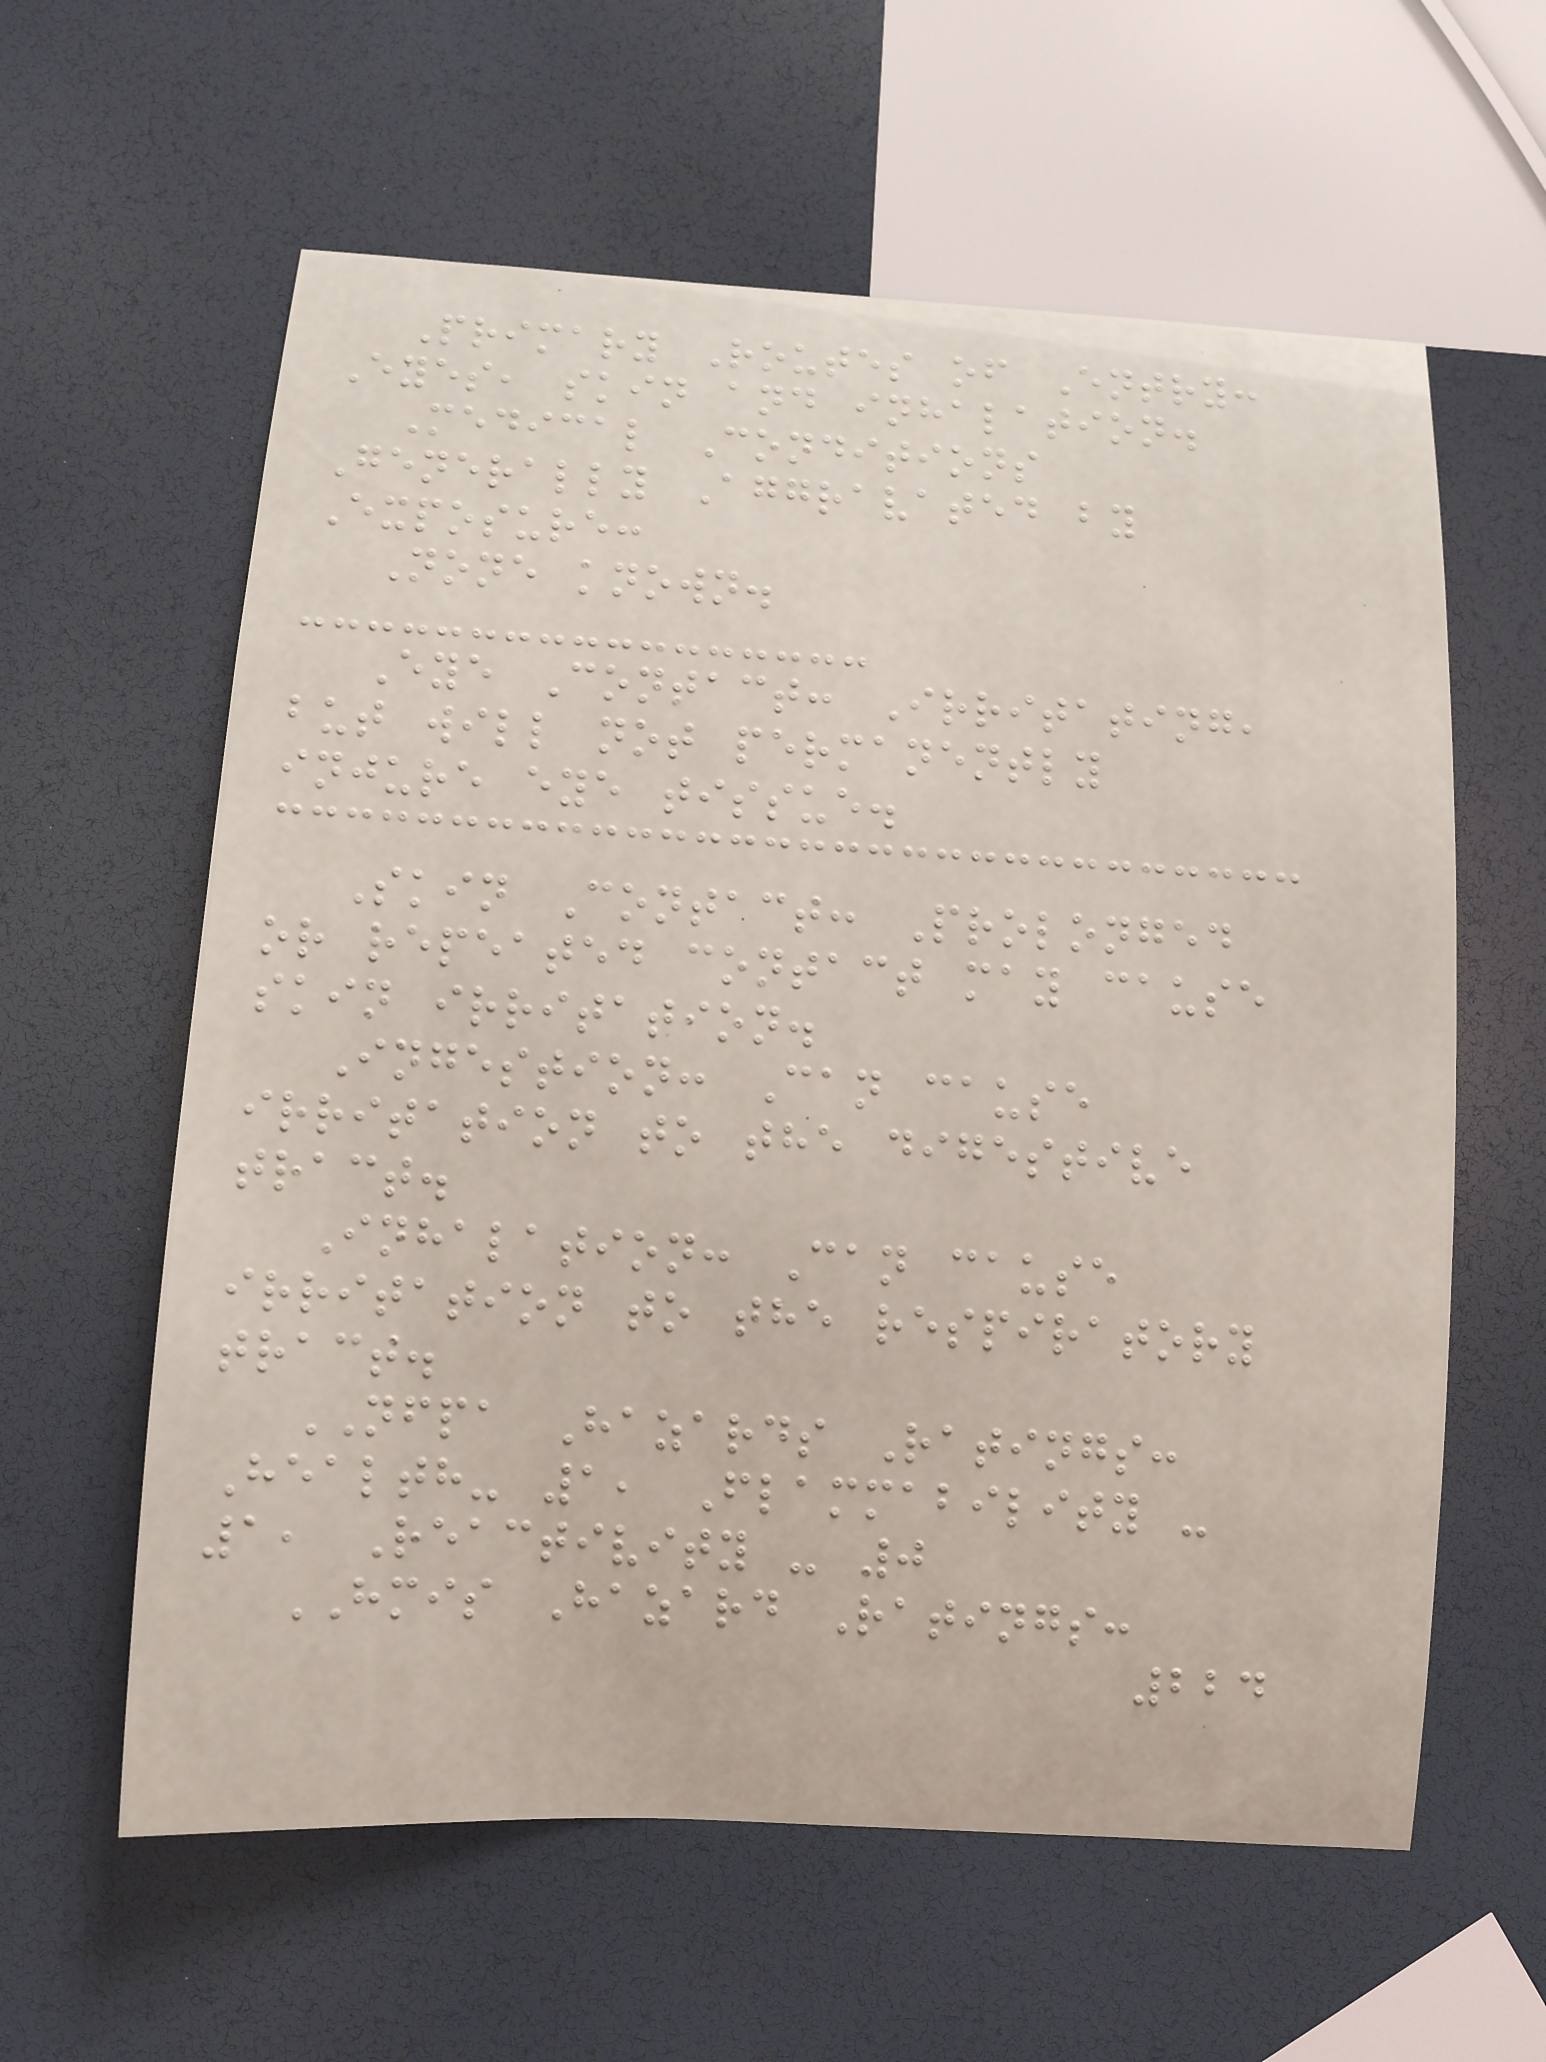Primary Routes of Entry:
Eyes, skin and inhalation.
Medical Conditions
Generally Aggravated by
Exposure:
None known.
Eye Contact: Irritating,
but will not permanently
injure eye tissue.
Skin Contact: Prolonged
or repeated contact may cause
skin irritation.
Ingestion: Can cause
irritation to the digestive
tract.
Inhalation: Can cause
irritation to the respiratory
tract.
NFPA Hazards Ratings:
Health- 1, Flammability -
1, Reactivity - 0
HMIS Hazard Ratings:
224
